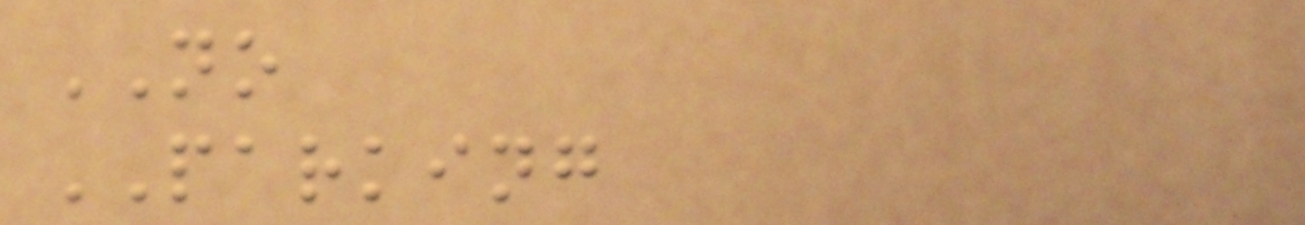NO
PARKING
